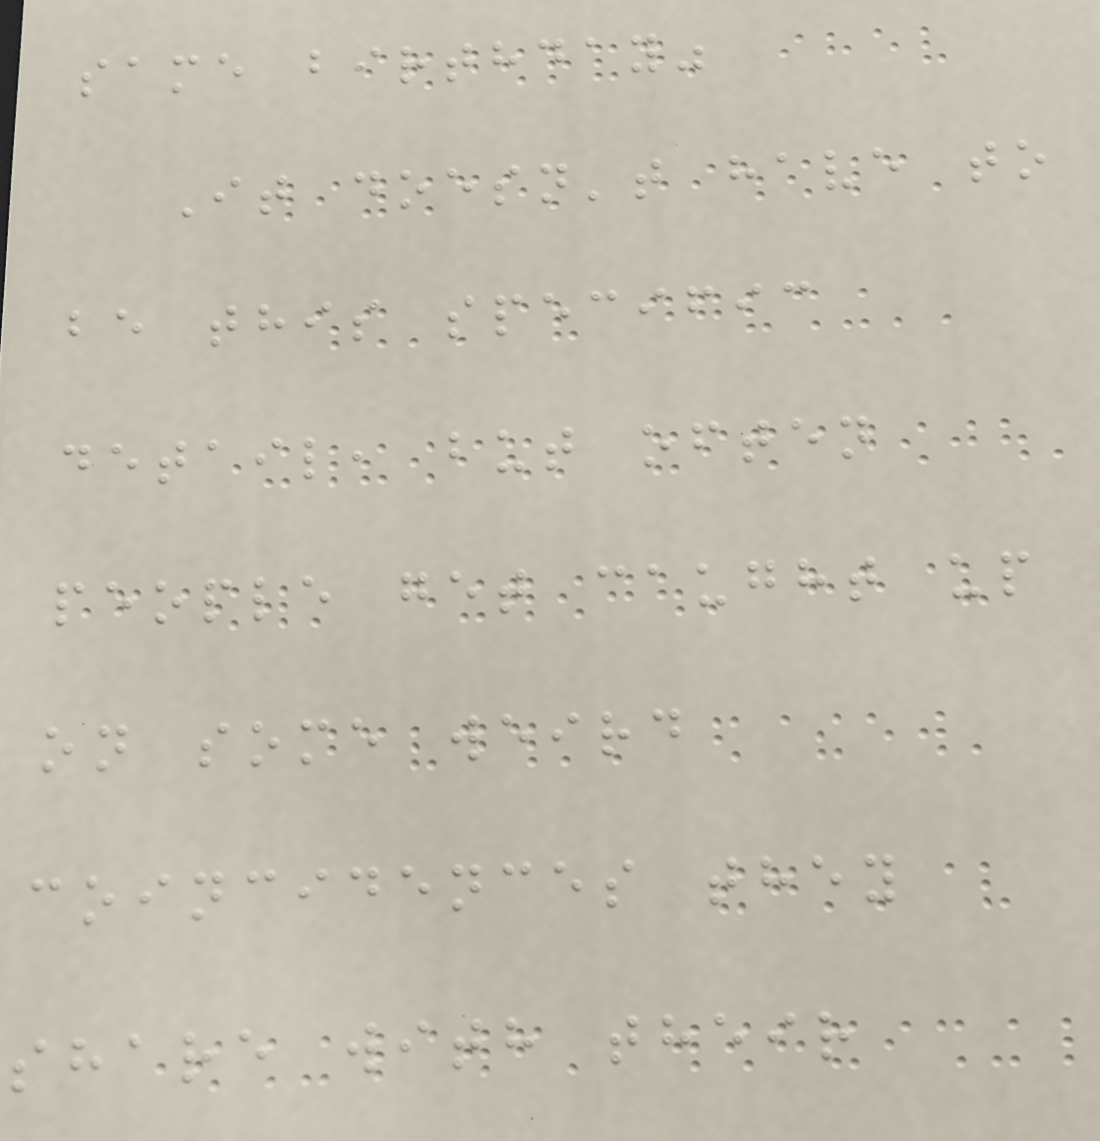same birthday"
It doesn't have to
be this specific
detail, but often
people get caught up
on some weird
coincidences they
share with their
